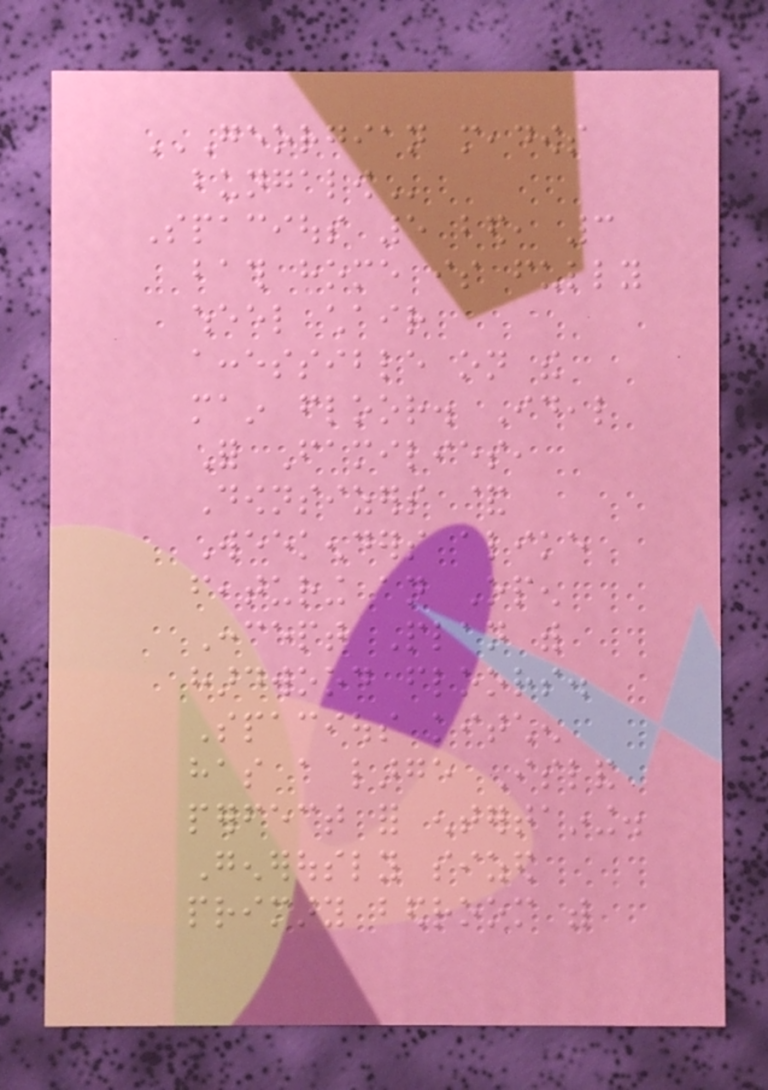GEORGIAN MEADOWS
BUNGALOW
Spacious 5 bed, 3
bath home is fully
wheel chair
accessible on the
main floor. Ideal
For Families,
Downsizers &
Weekenders alike
featuring an Open
Concept Plan with
hardwood floors.
Spacious kitchen
has a large Island
perfect for entertaining.
Generously sized
primary bedroom with
